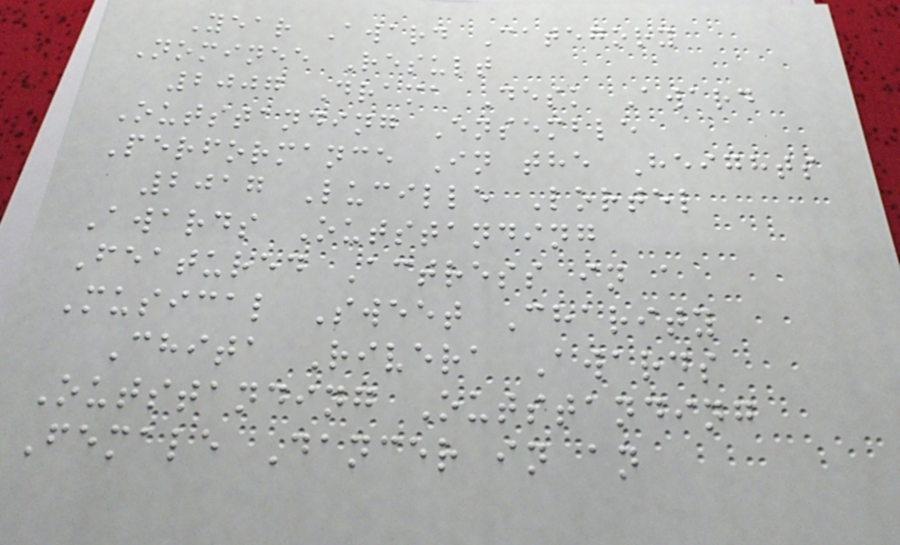Year Award Category
Nominee Result
2007 Drama Desk Award
Outstanding Ensemble
Performance In the Heights
2017 Lucille Lortel
Awards Outstanding
Featured Actress in a
Musical Sweet Charity
Chita Rivera Awards
Outstanding Outstanding
Female Dancer in an
